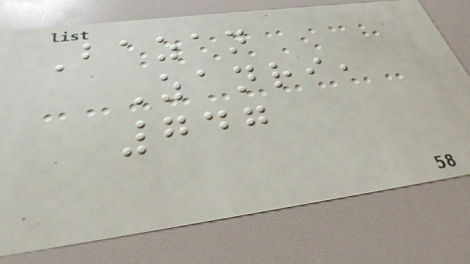Bazan
Zanri,
747
